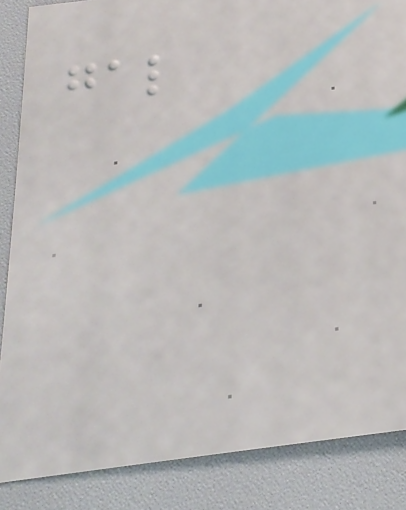gal
